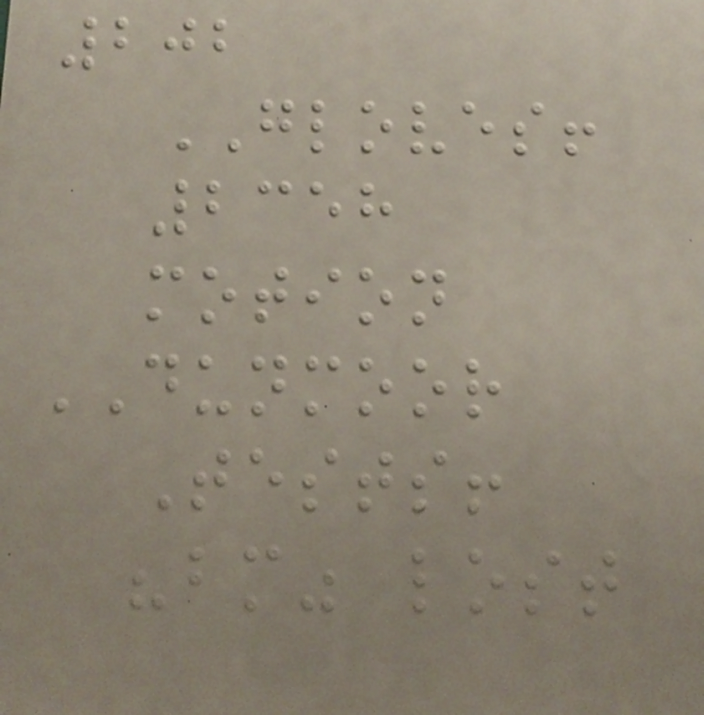202
GLOVES!
2358
motion
DUNMOOR
Tests!
"bm" lost
